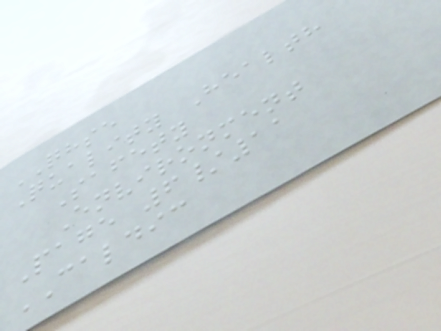QHSE
Quality Health
Safety
Environment
Page 6/11
CALDIC
